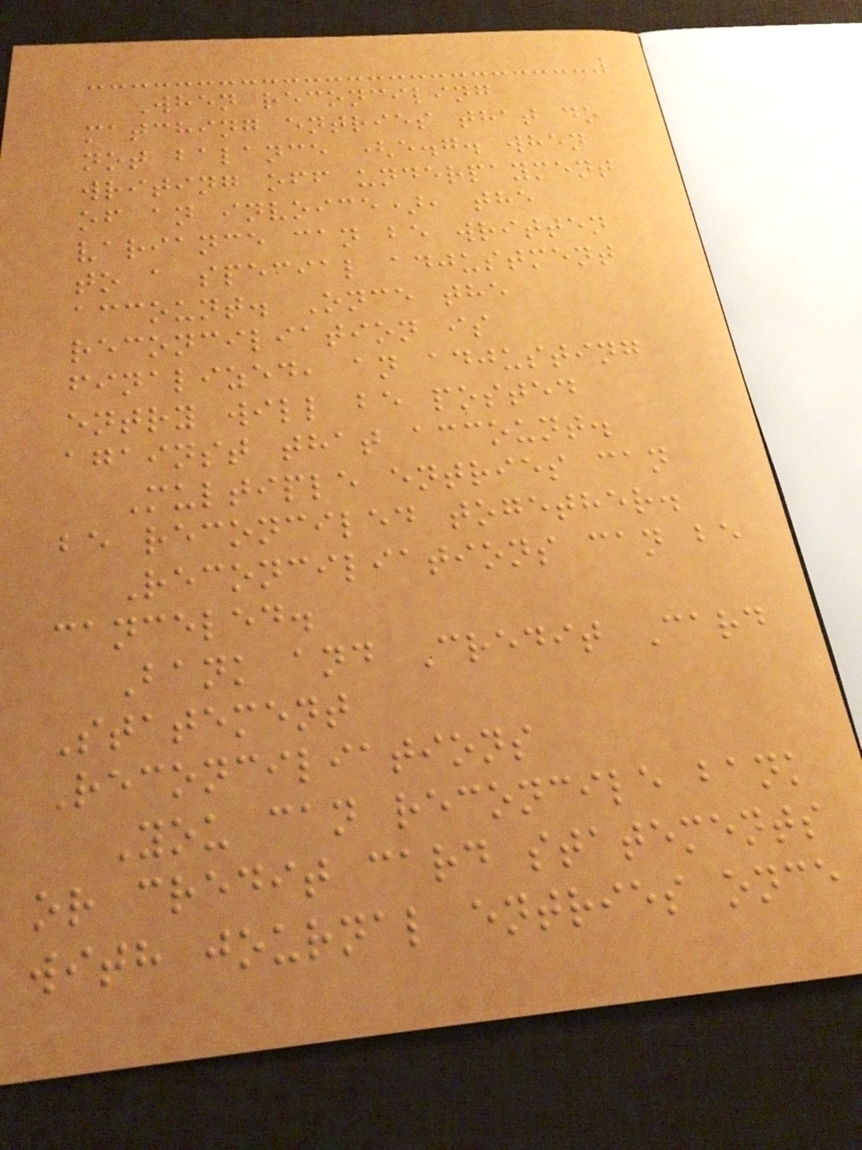When reconciling
matching entries that do
not balance (e.g. when
writing off underpayment
of an invoice), the
variance can be written
to a special adjustment
account. Once the
reconciliation is
finalized, an adjusting
entry will be posted
against that account.
Multiple entries can
be reconciled together.
Reconciliations can be
canceled.
Bank and Credit Card
Statement
Reconciliations
You can reconcile bank
or credit card statements
with journal entries once
